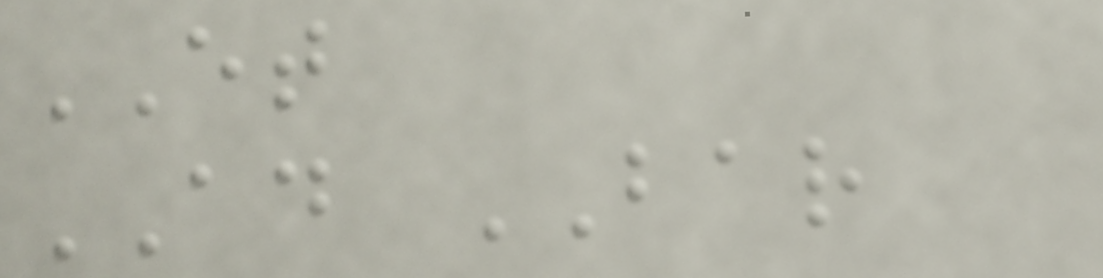ET
AD BAR
